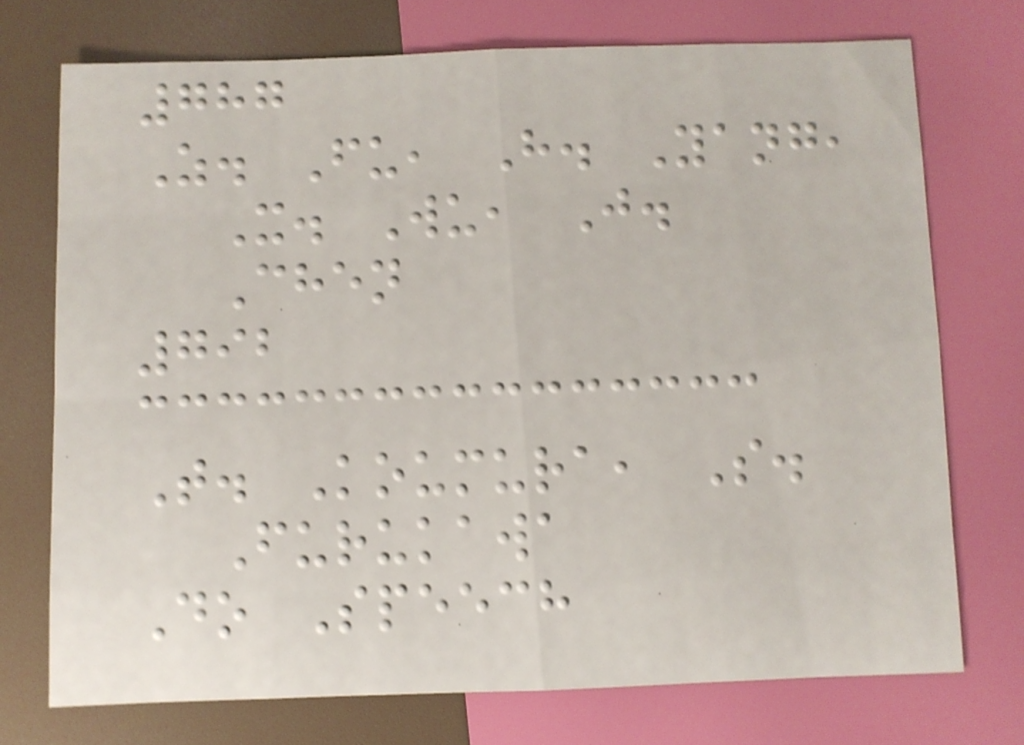787
Z. Fu, H. Yang,
X. Wu, J.
Chen
792
T. Koumura, S.
Furukawa
Do Speech
